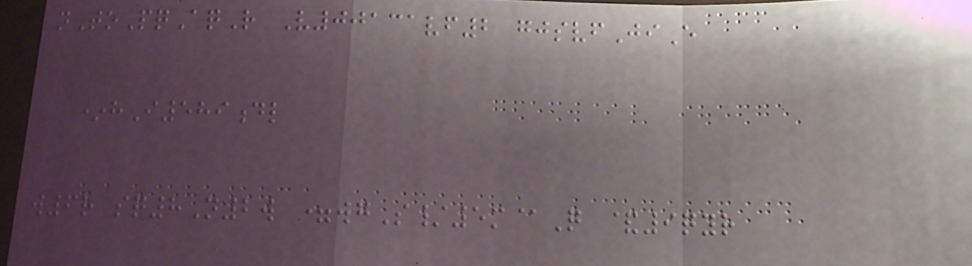nToPqAqR V00131vf2 gjsvfJiE
*hI589dl
w6r sq8N2w =wgS/5m@Q &9qyr
